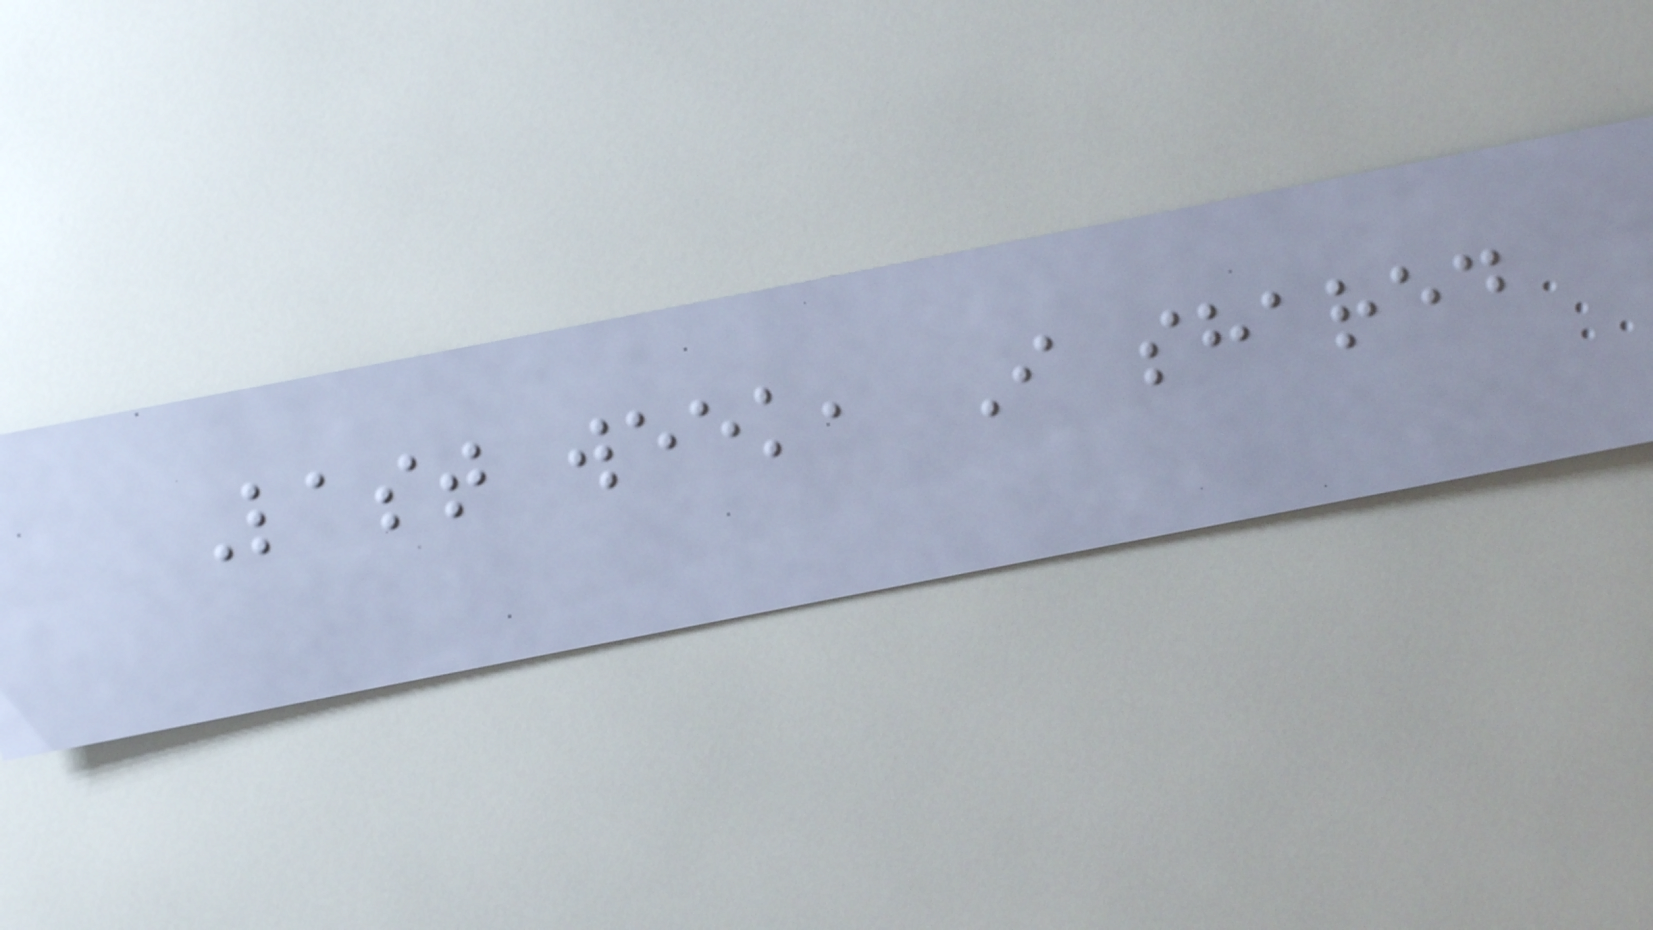Last week, I shared
